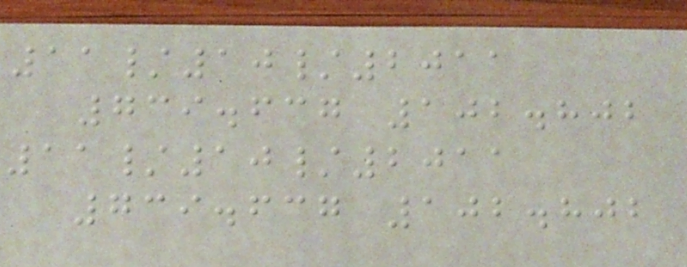11/10/2011
739.637 102.802
11/10/2011
739.637 102.802
